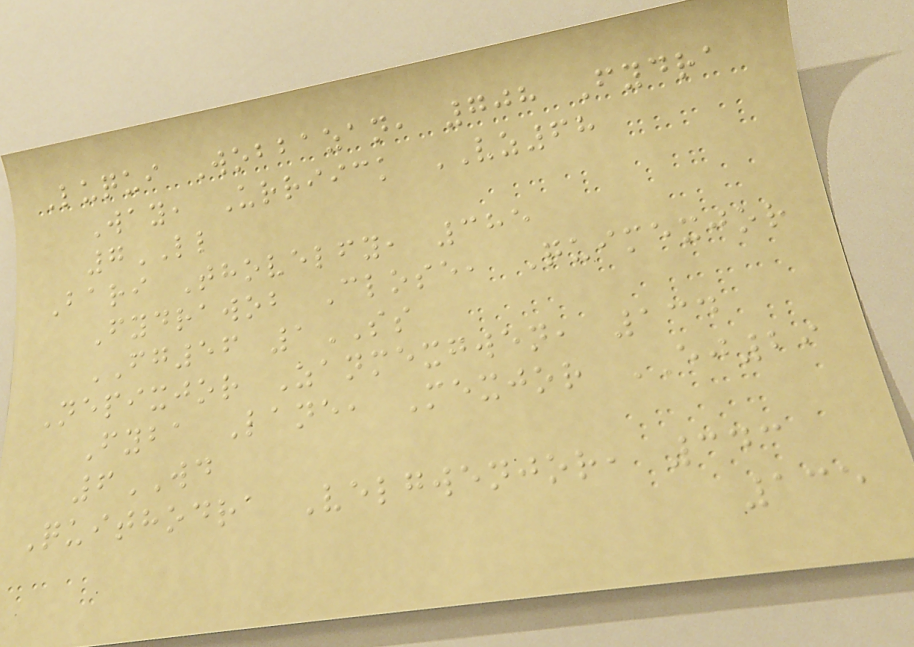Luqui Wobbazan, 708 Fydra
Way, Urriick VZ68
7LL
Bari Thovelfy, 385
Fydrawob Close, Quimexjor
FG56 1SS
Nepixjor Zanmexgwen, 134
Fyba Lane, Mexjor EJ29
6WD
Quithodra Velgwenjor, 343
135
